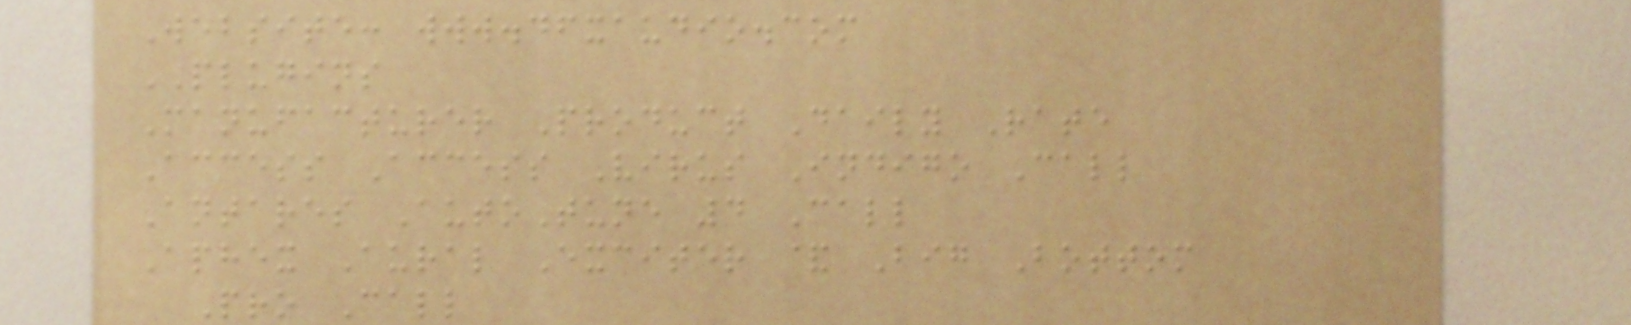Website: www.dfxaudio.com
PLUGINS
Manufacturer Product Daily Rate
Access Access Virus Indigo Call
Antares AutoTune 4 Call
Aphex Aural Exciter & Big Bottom
Pro Call
